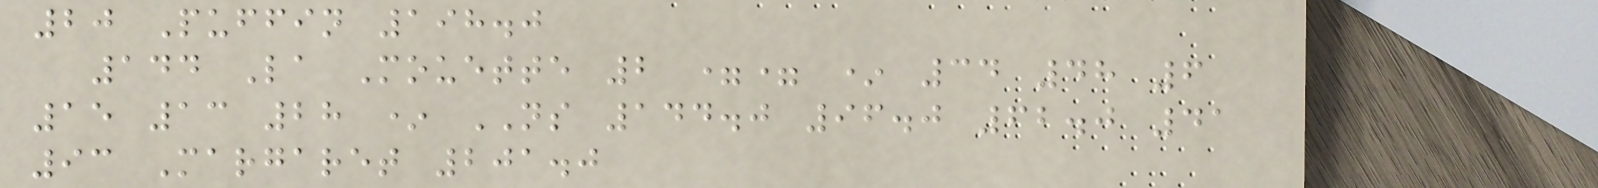20 Puffin 198.0
144 La Mouette 2 == * 34 48 6
15 13 28 * NS 144.0 96.0 62.0 41
93 Margaret 201.0
